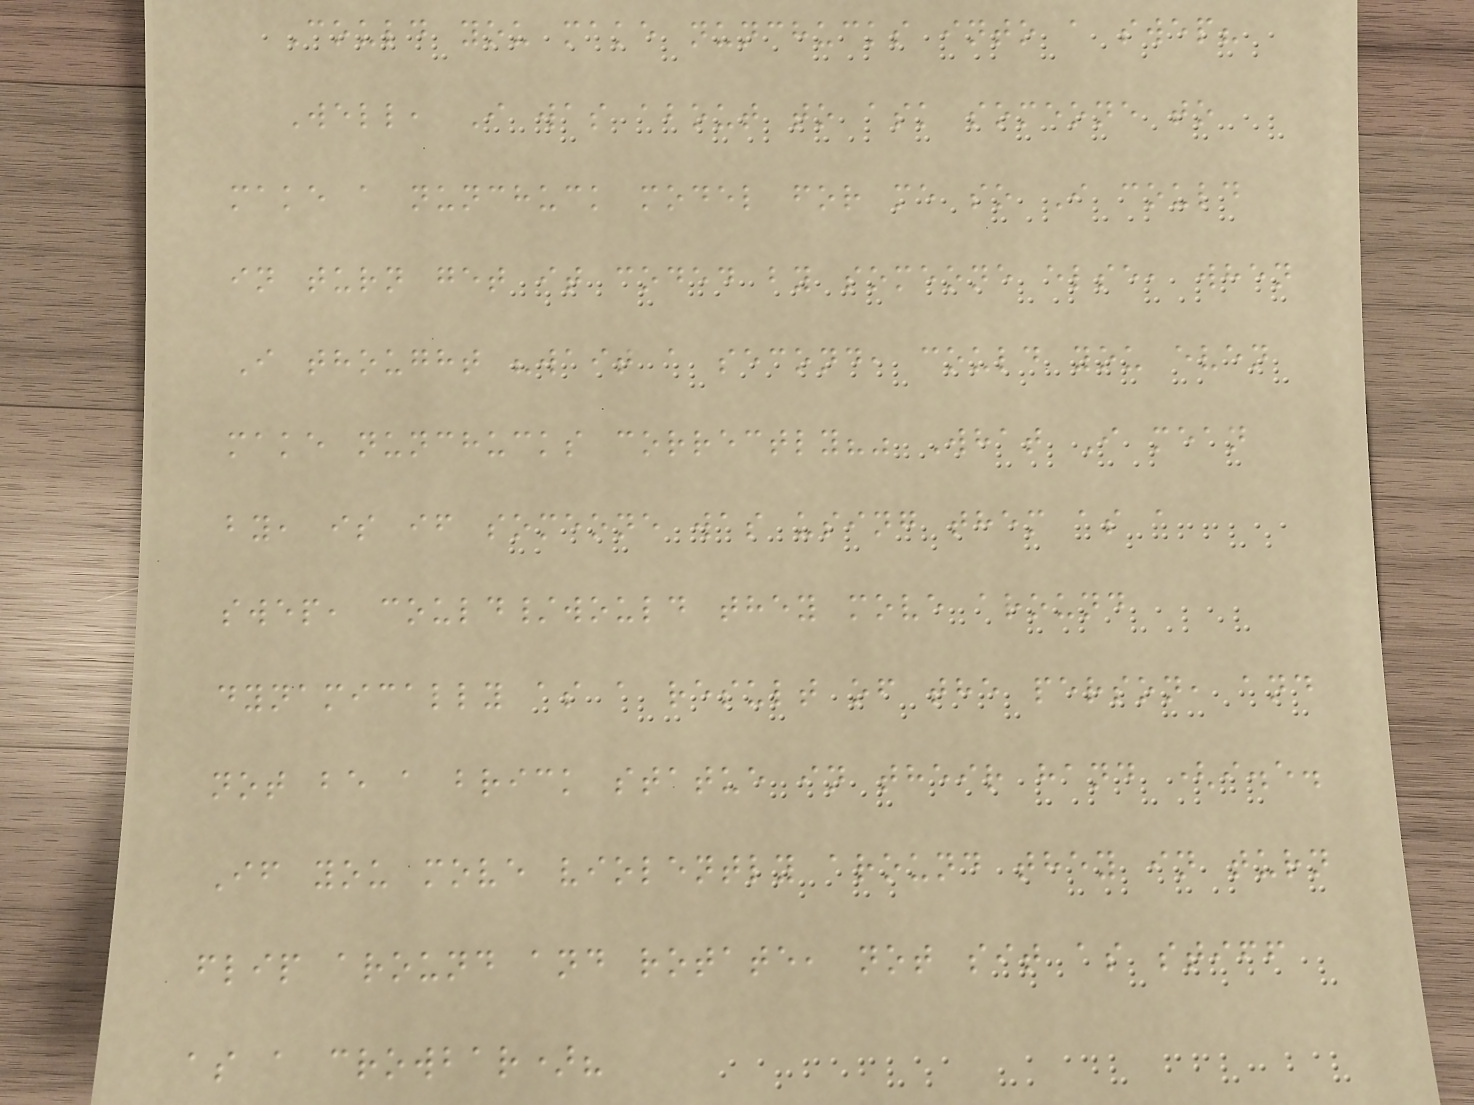Could you make nunchucks into a swep?
Well, I was about to ask someone to
make a nunchuck model for me so I could
in turn get it coded by someone else, when
I thought "wait a second, could you even
make nunchucks correctly?" What I mean
by, is if someone was using them as a
swep, could/would they move around
dynamically as a result of the person, and
not be a brick statue in their hand (i.e.
If you move violently around they in turn
flip around and rotate, not sit as stiff
as a crowbar)?
